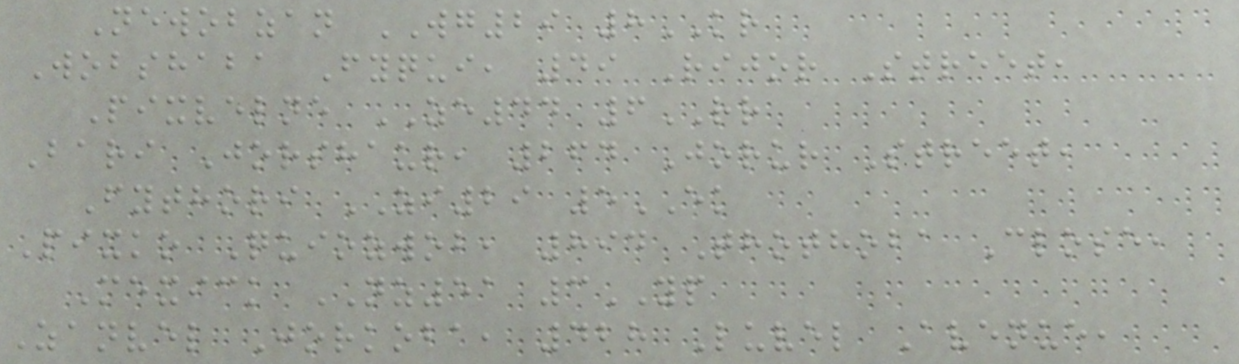Newobzan WG29 8KR
Wobshaba Fyqui, 49 Rijor Street,
Pixvelne ZE44 6RR
Bari Jorshaur, 264 Jorur Street,
Fythori ZI29 5EK
Pixko Quiozwob, 894 Thothoba Close,
Mexick NZ51 3YP
Zanvel Jorkoba, 428 Luvel Avenue,
